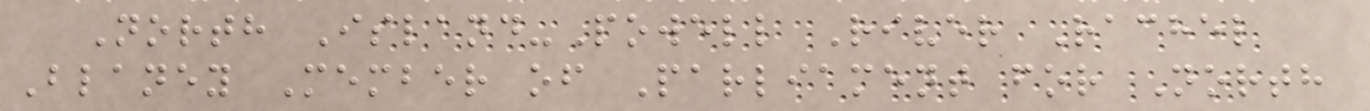North Island-Powell River Rachel
Blaney Member of Parliament for North
